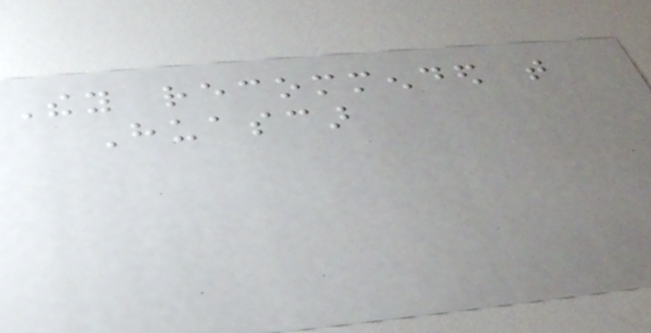They recommended that
Huascar
